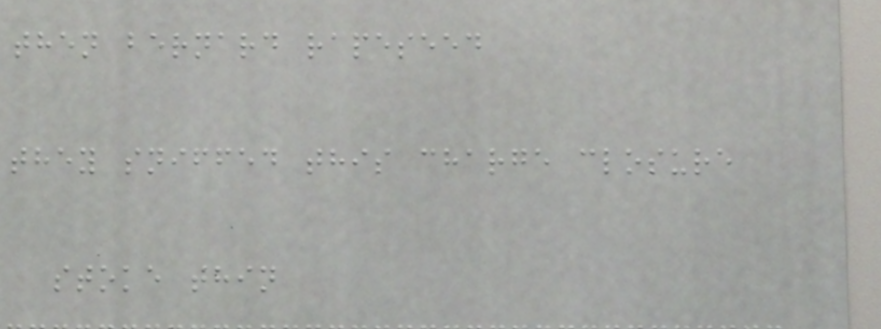then bernard rapeseed
they sniffed this charge closure
stoke thin
